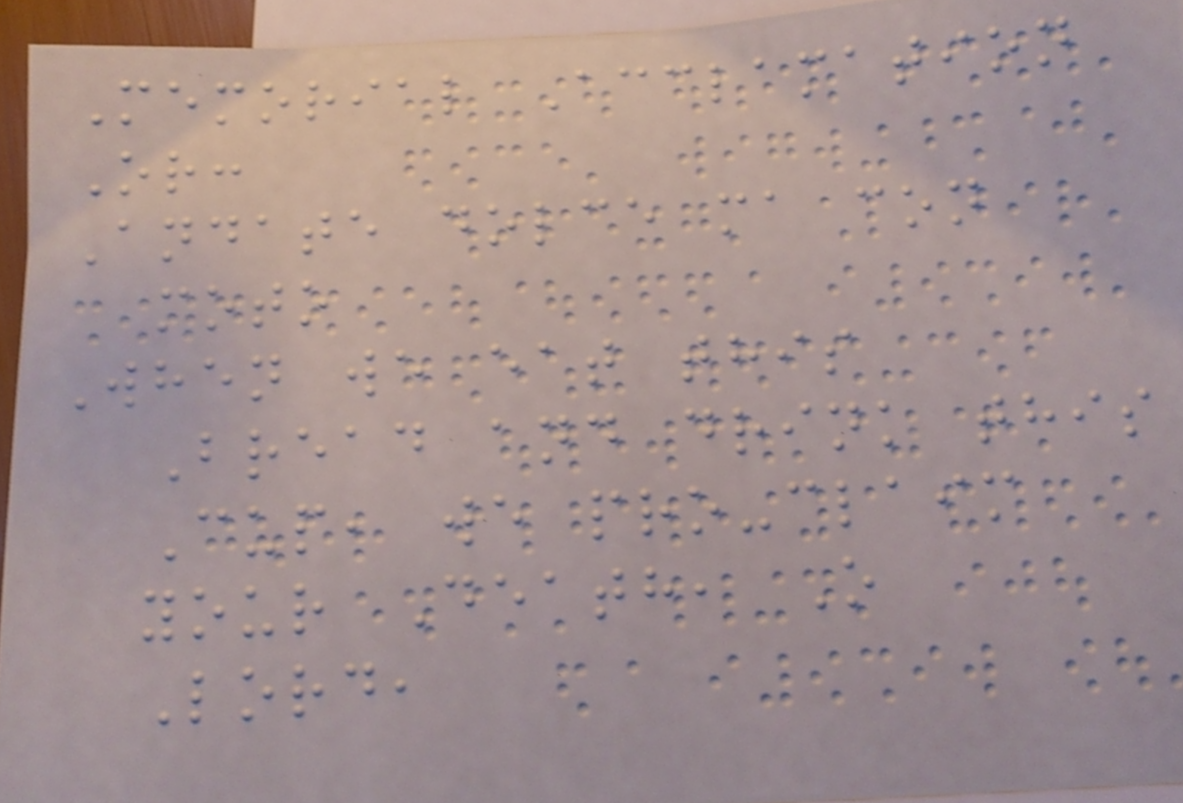Memorial Acclamation
Or:
Andate dolce ma con
moto
When we eat this
Bread and drink this
Cup, we pro-claim
your Death, O
Lord,
